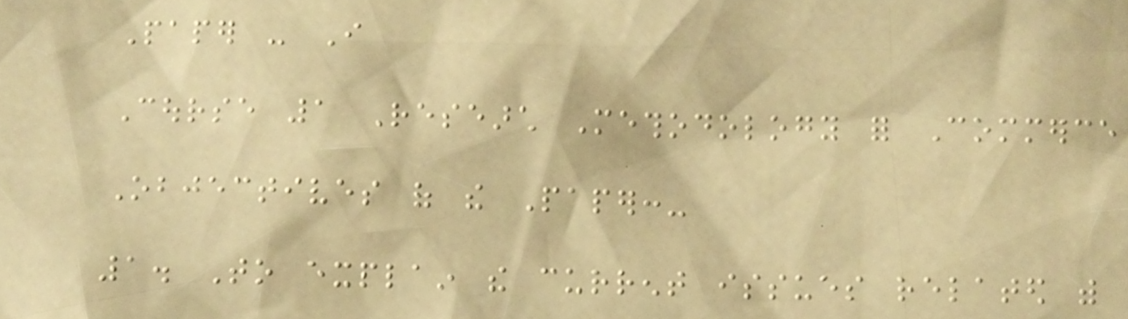Paper - I
Course 1 Research Methodology for Commerce
Objectives of the Paper:-
1. To explain the current issues related with
